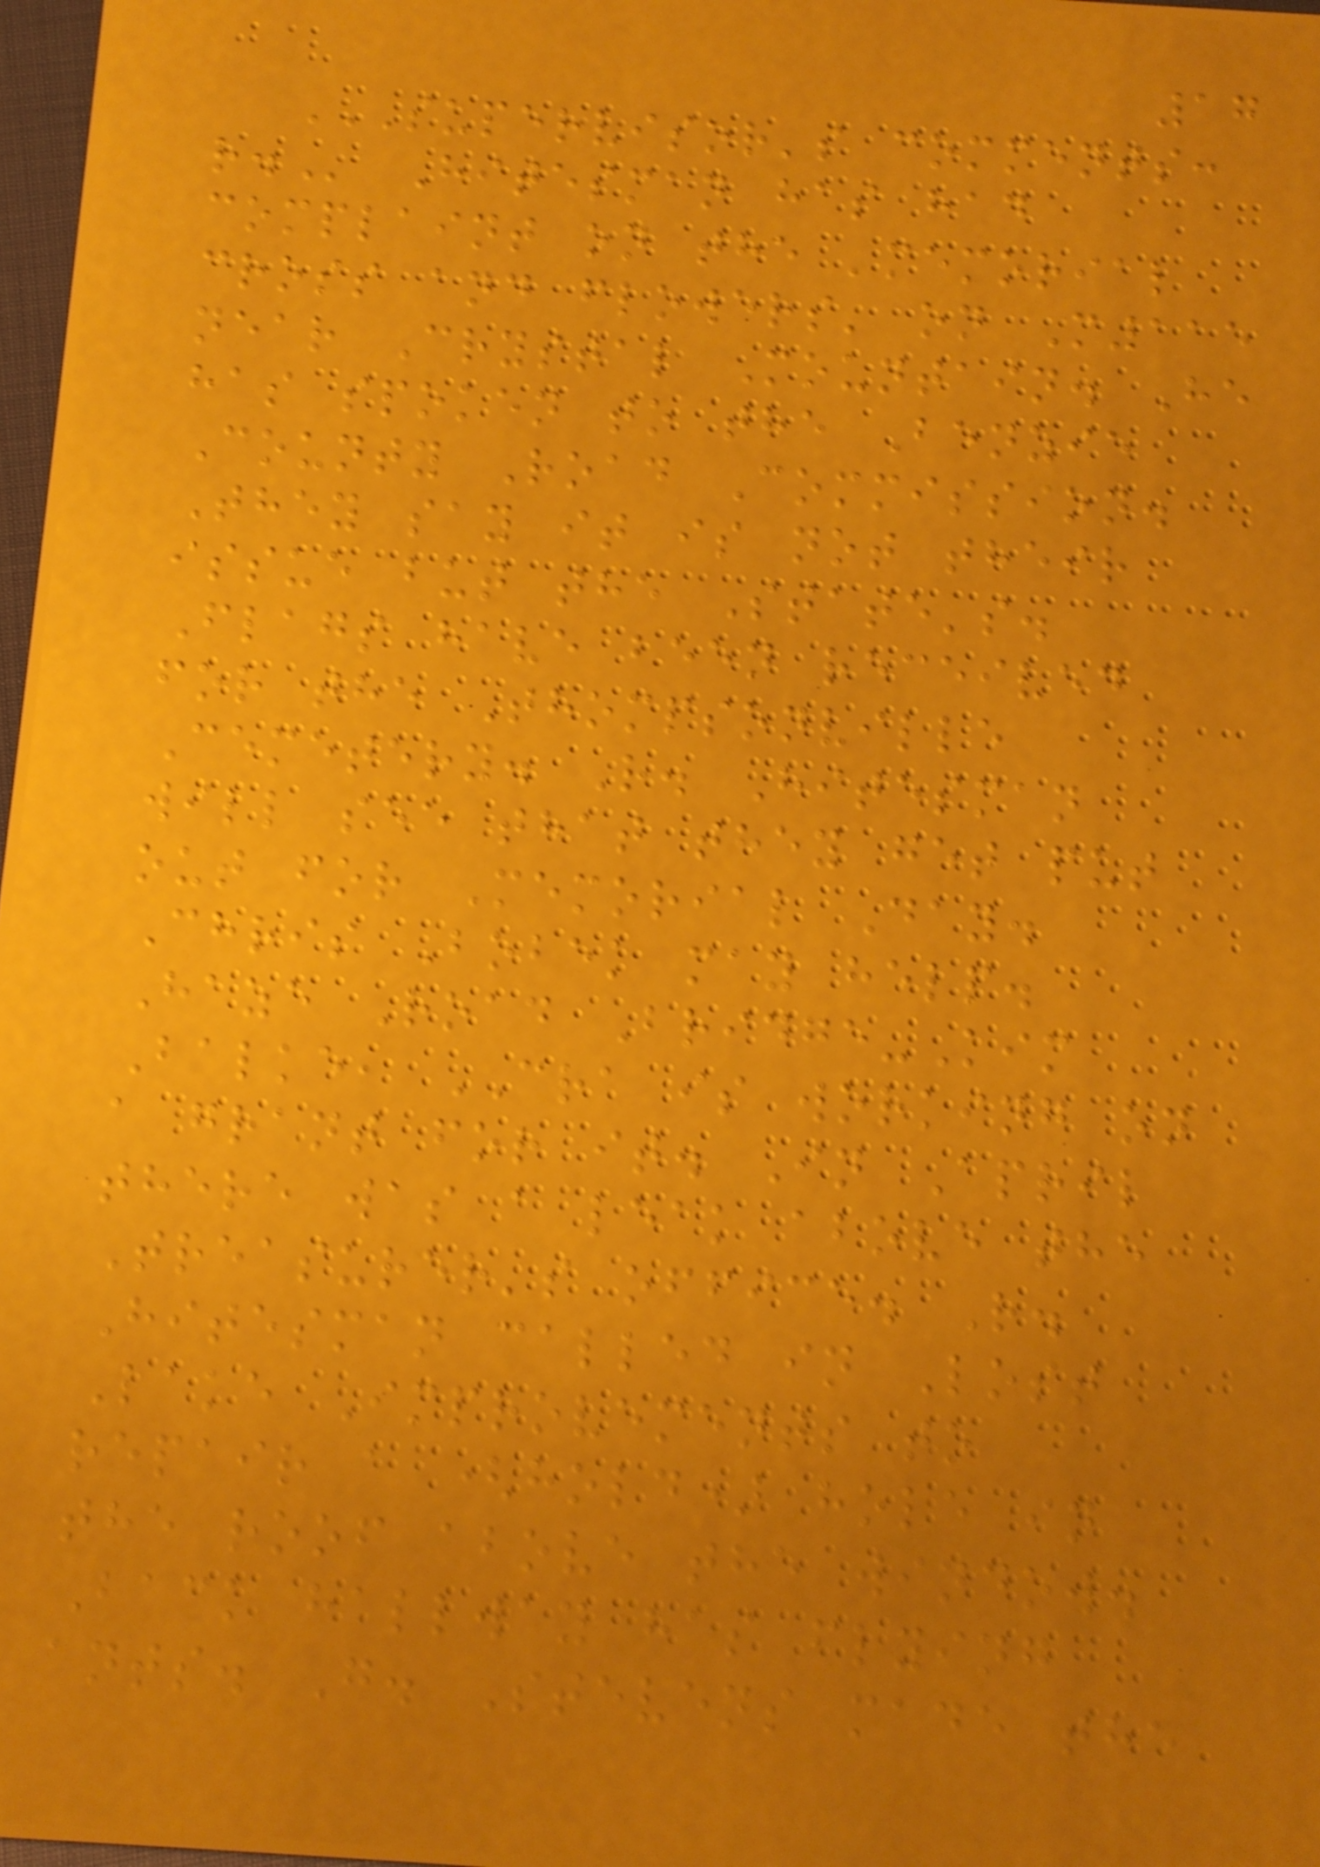17
SUPERVISOR'S COMMENTS:
R. Hitesman has had
complaint on the 'memorial
cross and flowers' on M115
near Crystal Mountain. He
has spoken to the Benzie
County Road Commission.
They say it is not their
issue but the State's.
Flags have been received
for the Thompsonville
Cemetery. R. Hitesman
will see that they get put
out for Memorial Day.
Chris Bobek may help.
Haze Road Bridge-Kim
Balke, CRA is working on
a grant for it. In April
there was a leak above the
Treasurer's office. R.
Hitesman called in Lost
Lake Improvements to
repair a (hold) hole in
the roof above the window.
Back hallway has flying
ants. G. Stevens made the
